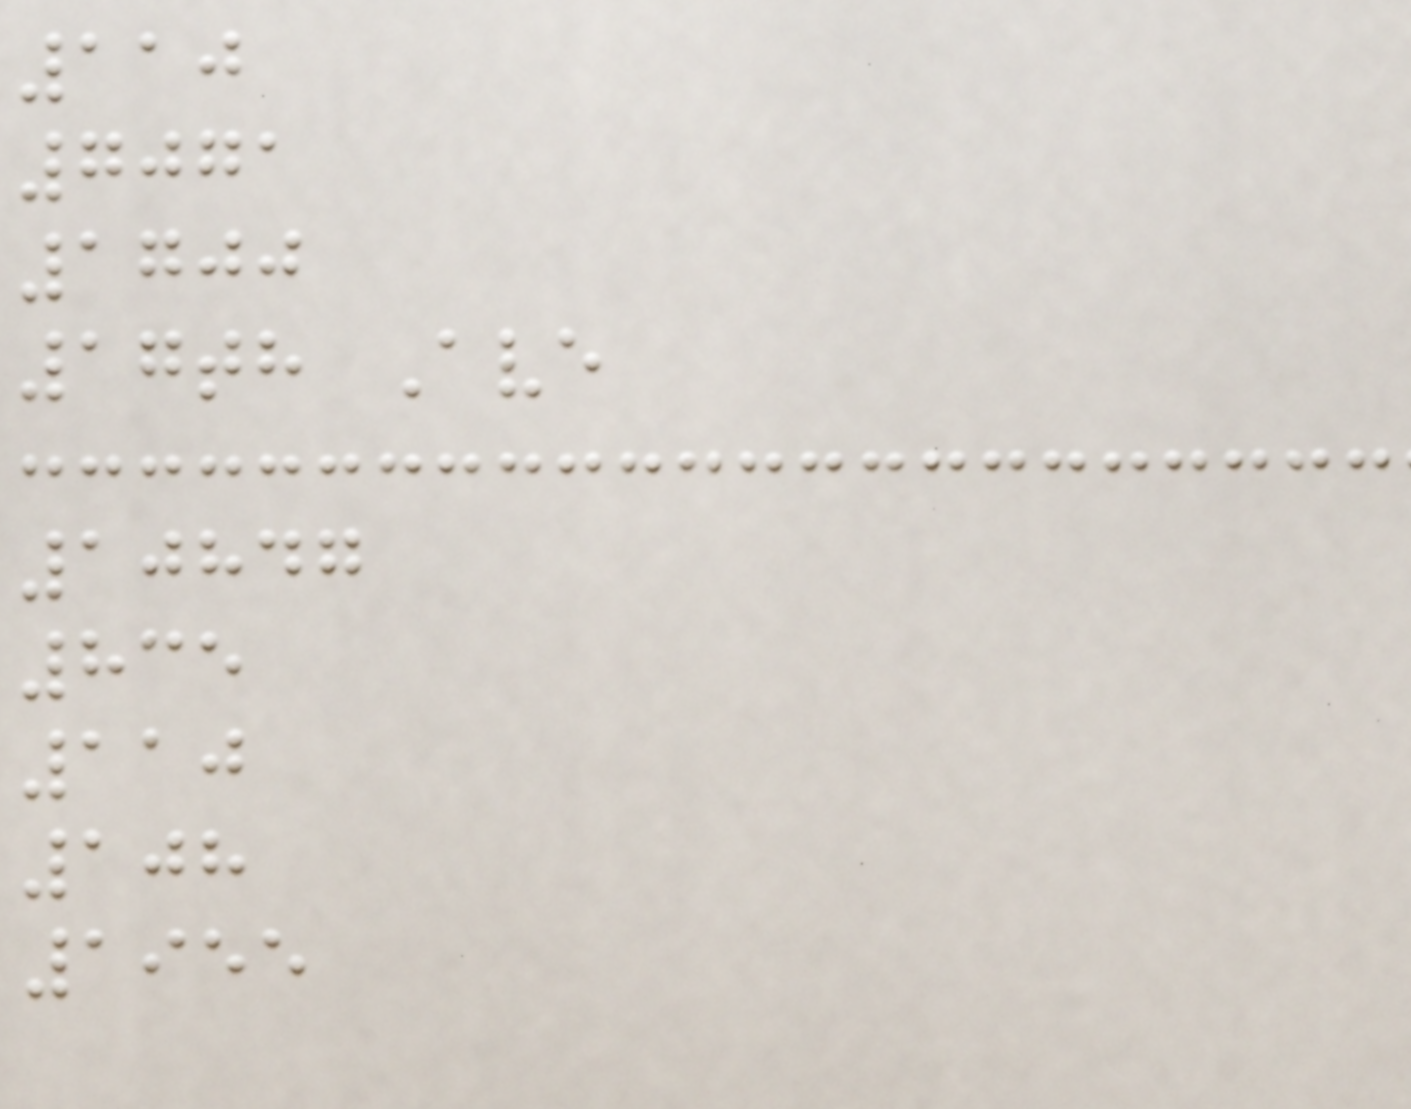110
7071
1700
17th Ave
10847
835
110
108
1955
